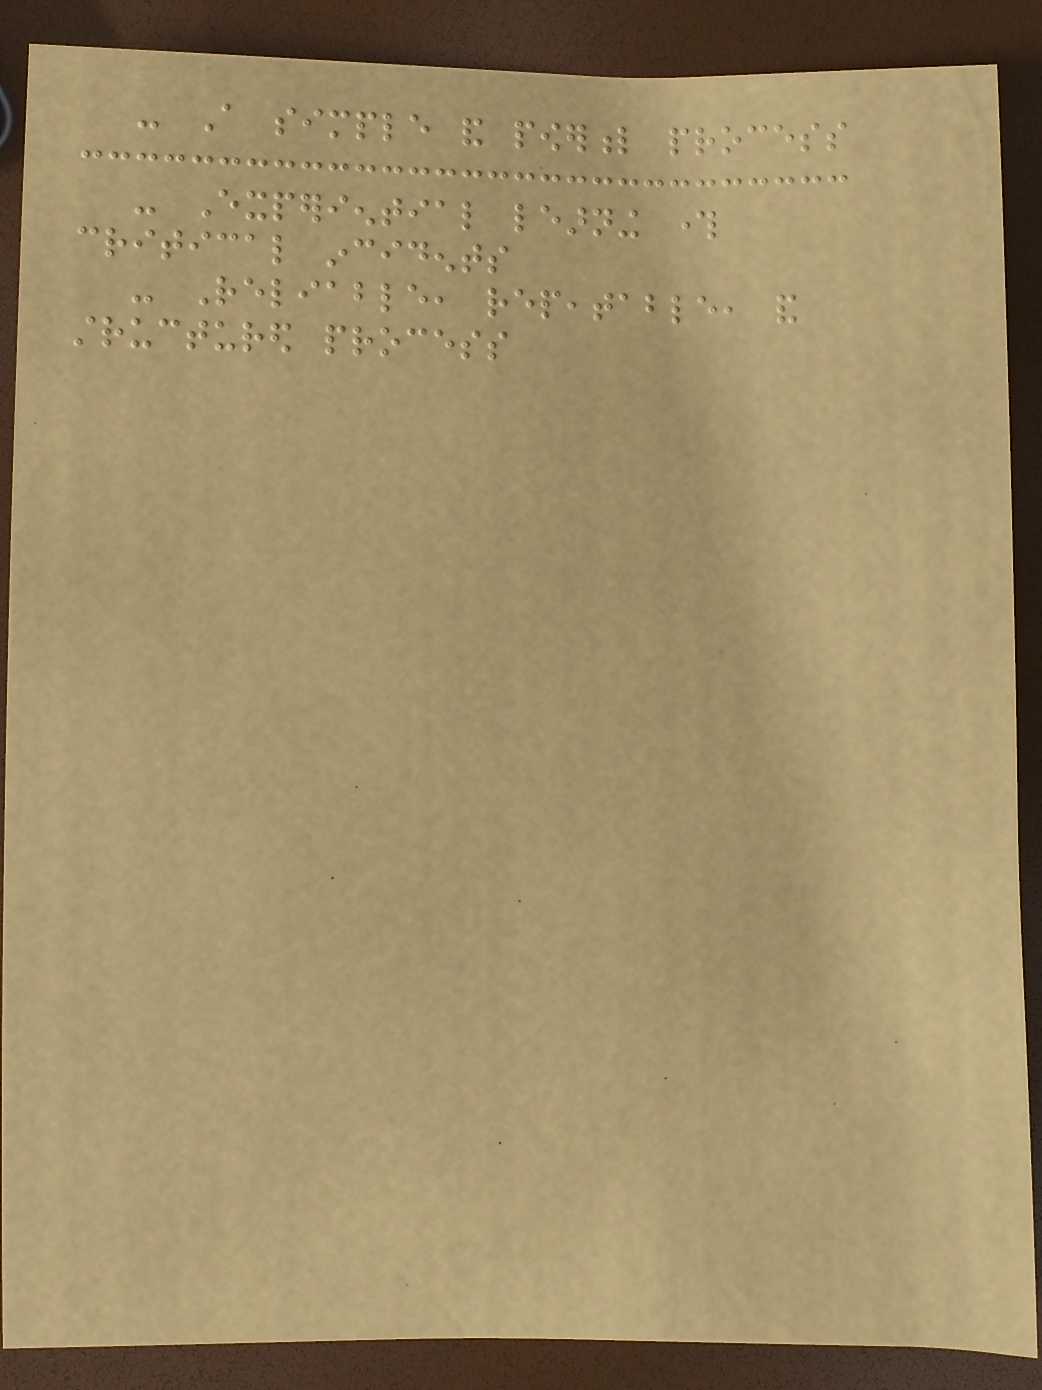- A simple and powerful process
- Experiential learning through
critical incidents
- Reliable, repeatable, and
structured process
